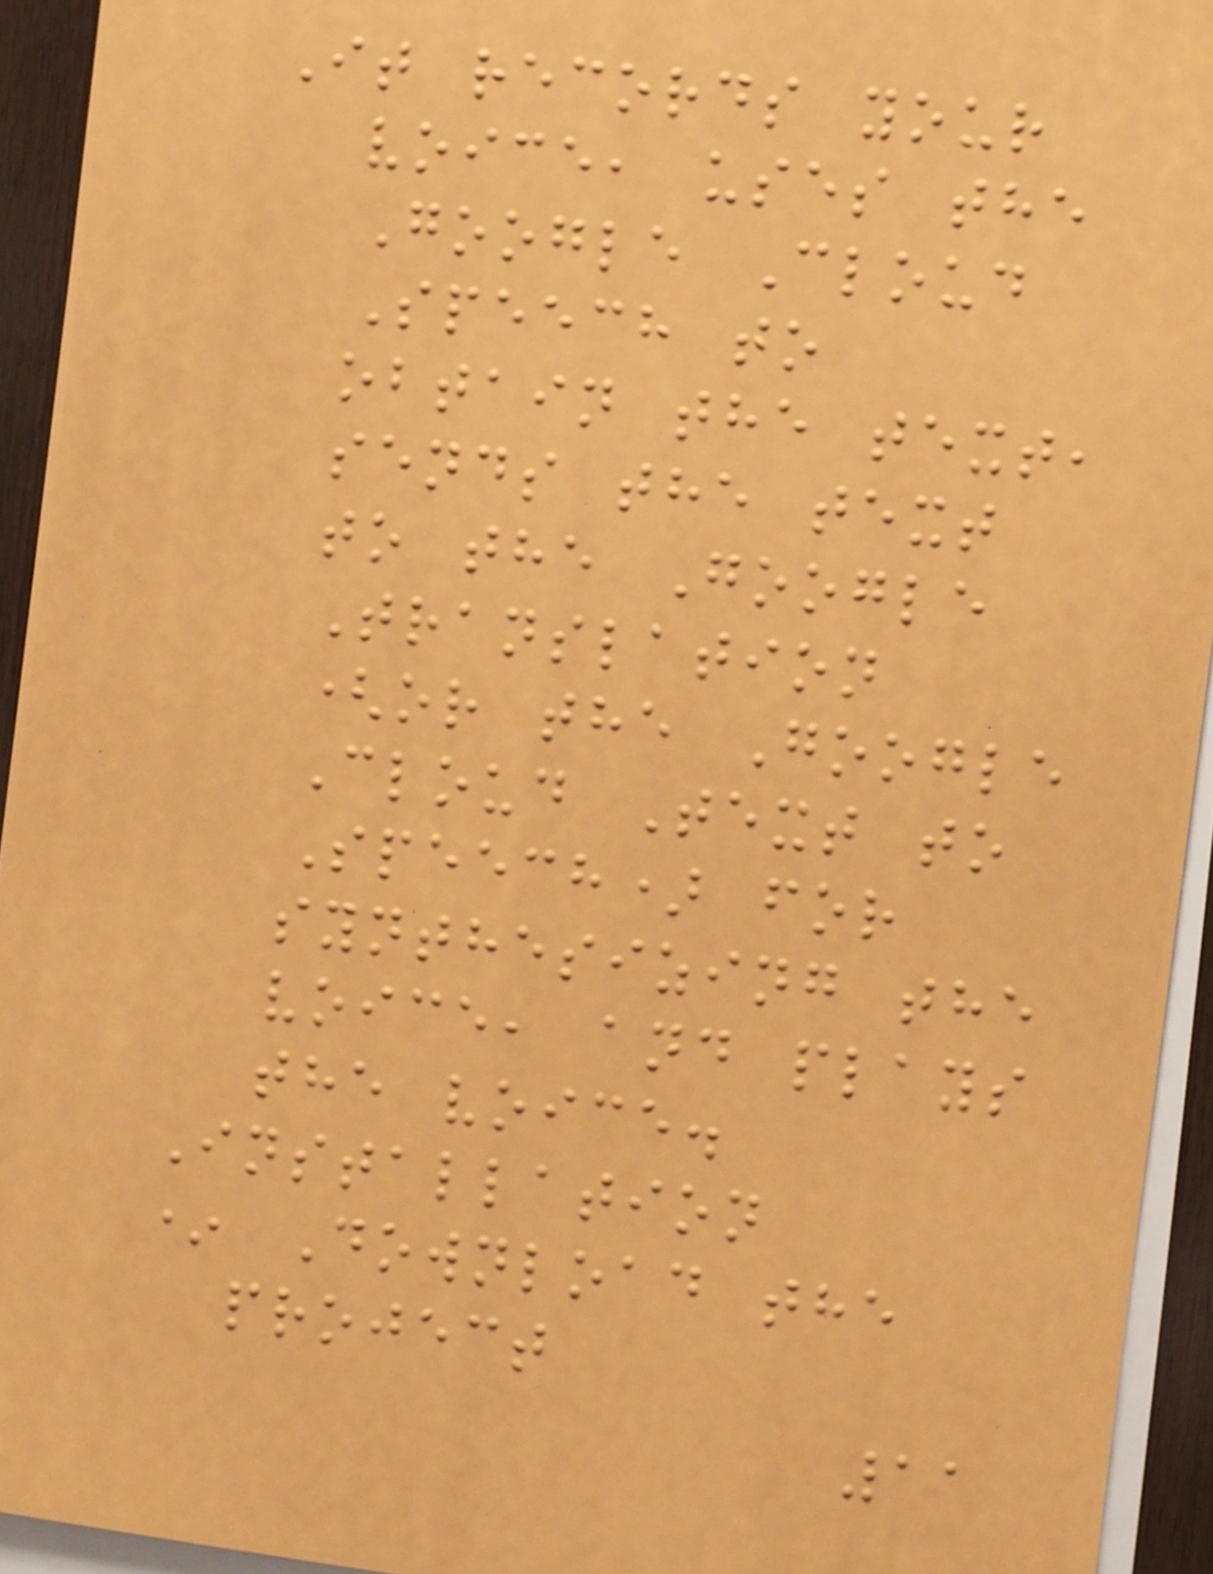It records your
voice, uses the
Google Cloud
Speech to
obtain the text,
sends the text
to the Google
Translation
(or the Google
Cloud Text to
Speech) for
synthesizing the
voice, and plays
the voice.
Installation
* Download the
project
11
